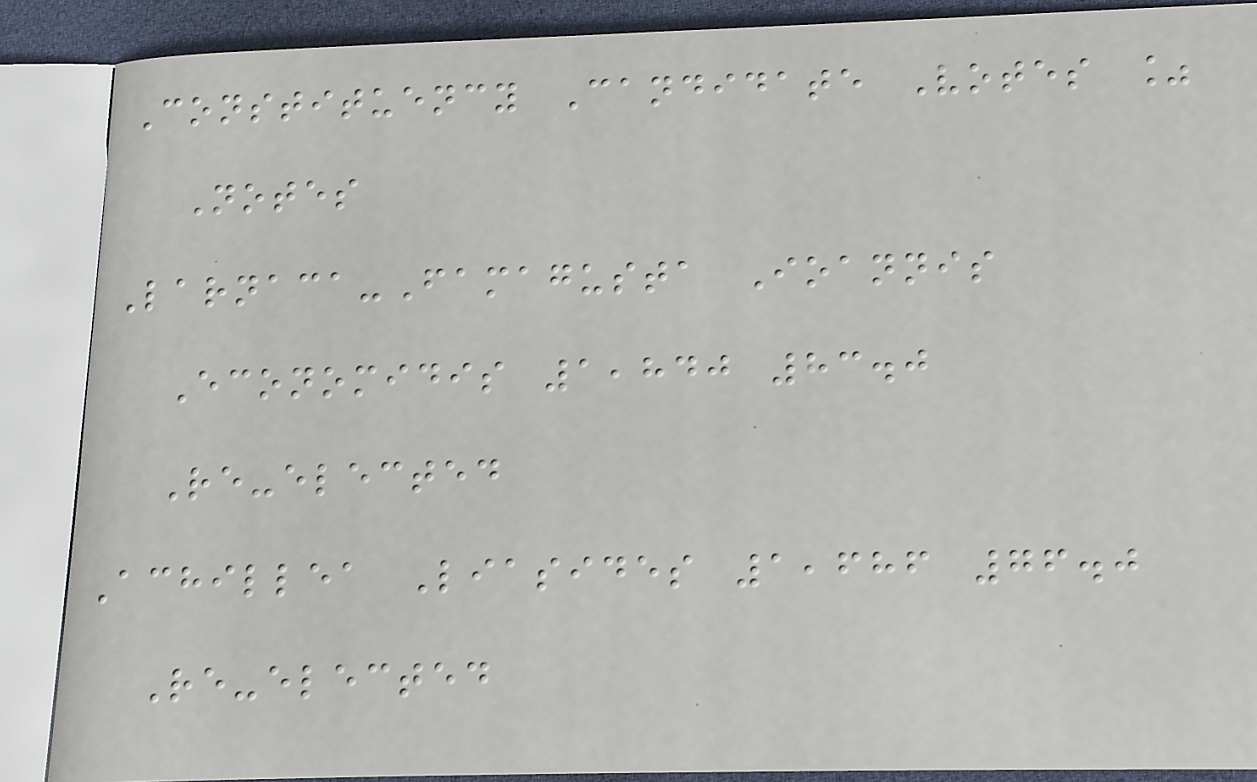Constituency Candidate Votes %
Notes
Larnaca-Famagusta Ioannis
Economidis 1,840 83.0
Re-elected
Achillea Liasides 1,686 76.0
Re-elected
